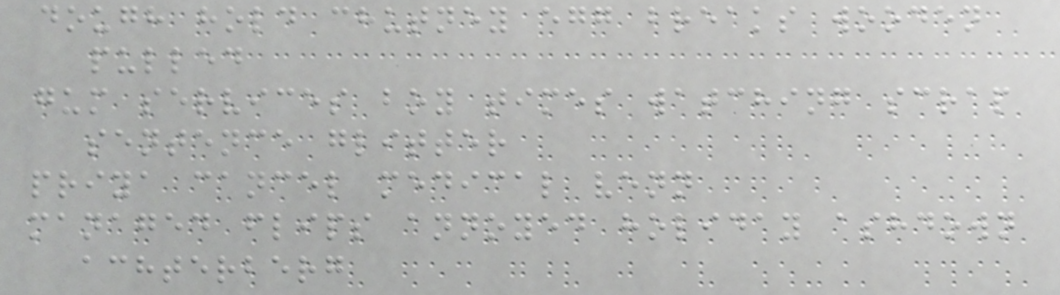dough hold chutney egg breaks wooden
pulled
gum services boy times watching scrap
sentence glitter
priya cancel medical venn
managed flips annoyed holiday ashdown
achterberg
